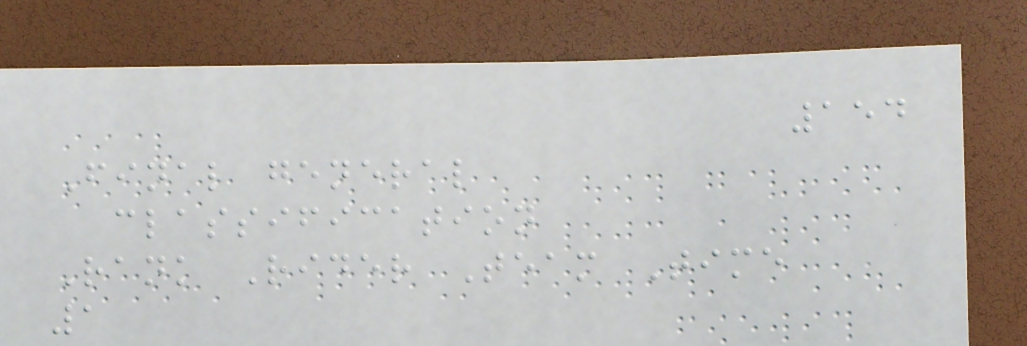154
Final general
classification
Rank Rider Team Time
1
